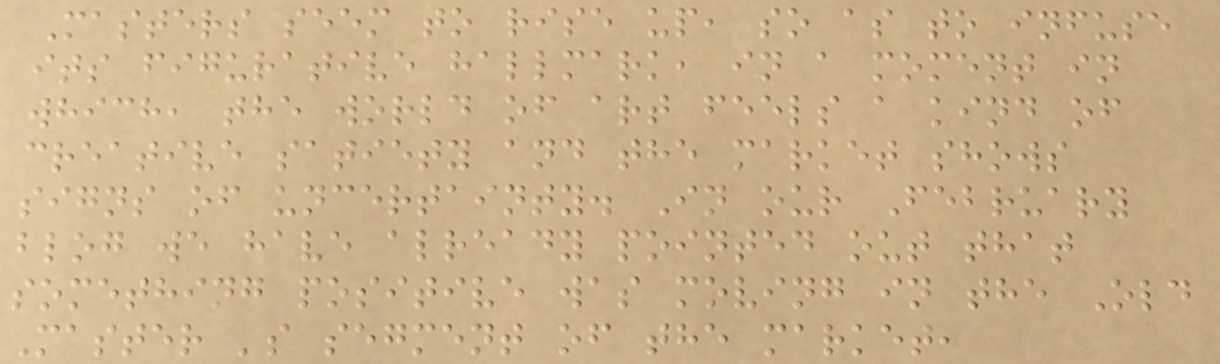Masters seem to rise up, so as to infuse
its figurative hallmark, in a moment in
which, the world of art feels a kind of
creative satiety and the market shows
signs of uncertainty. In our February
blog we have already pointed out that
something positive was moving in the Old
Master 's segment of the market,
